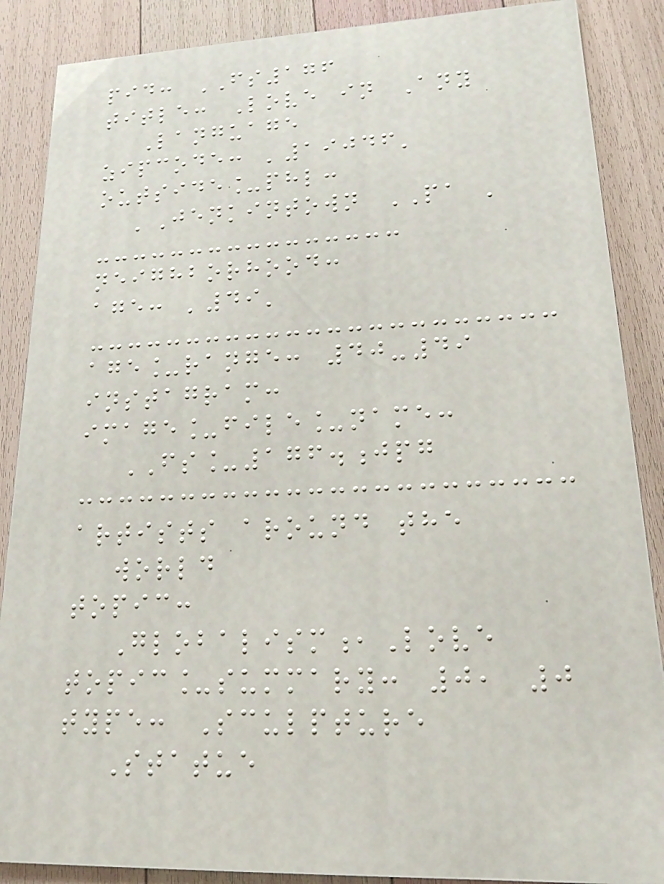pid: FS176
title: Love in Any
Language
zipcode: '19046'
outside_phl:
'Jenkintown PA '
neighborhood:
age: '49'
age_range: 40-49
instagram:
image_file_name:
FS_176.jpg
artists around the
world
topic:
Globalism,Love
topic_summary: 0, 0
type: Sculpture
Statue
